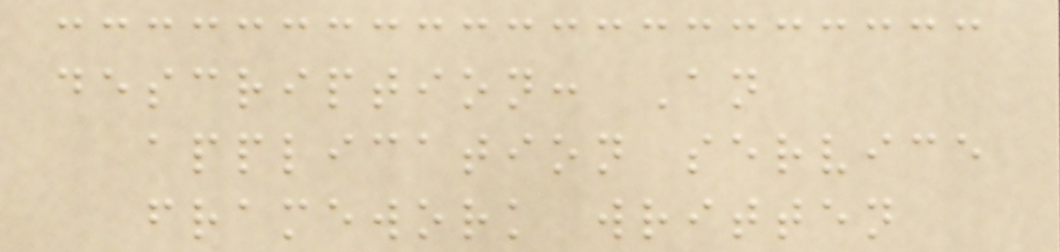description: An
application service
framework written
